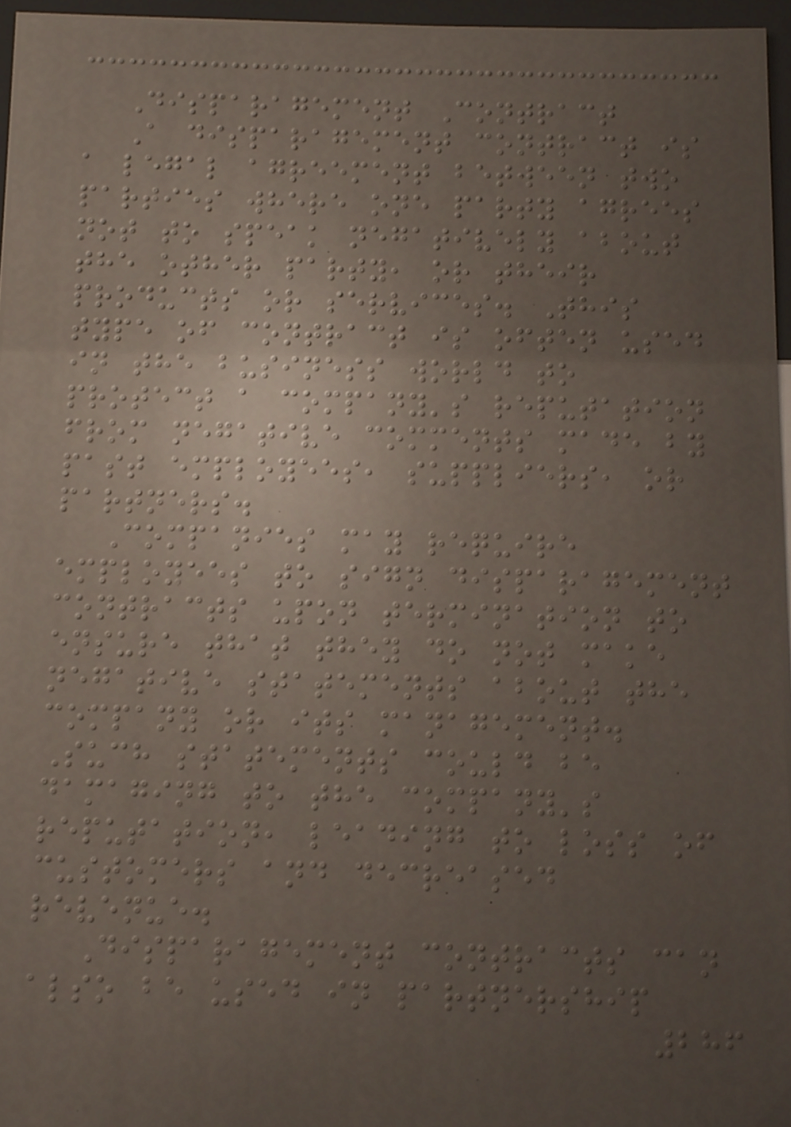Disparagement Contract
A disparagement contract is
a legal agreement between two
parties where one party agrees
not to speak negatively about
the other party, or their
products or services. This
type of contract is often used
in the business world to
protect a company's reputation
from negative comments made by
past employees, suppliers, or
partners.
Companies may require
employees to sign disparagement
contracts upon termination to
ensure that they do not make
negative statements about the
company or its management.
Such statements could be
damaging to the company's
reputation, leading to loss of
customers and decreased
revenue.
Disparagement contracts can
also be used in partnership
286
